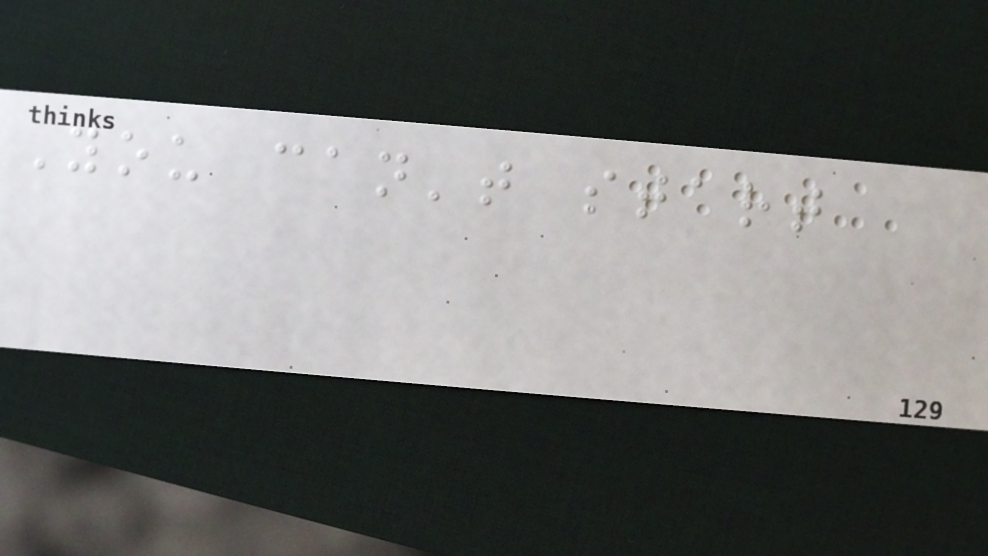You can't start
